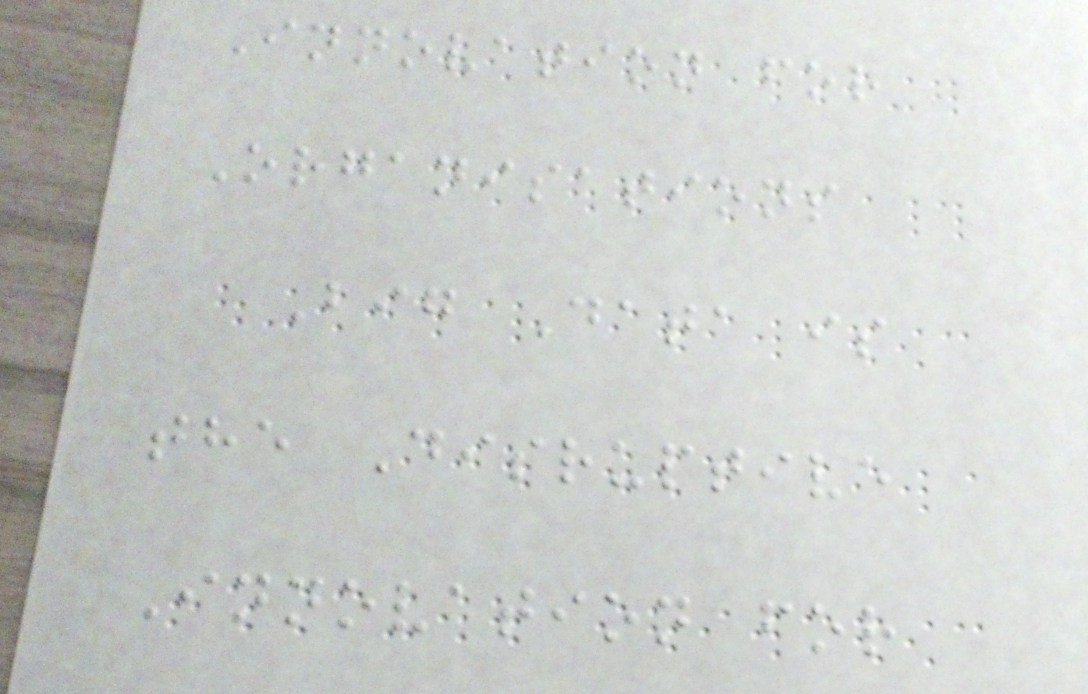Innovation for
Organisations
Big Data is
the Disruptive
Innovation for
